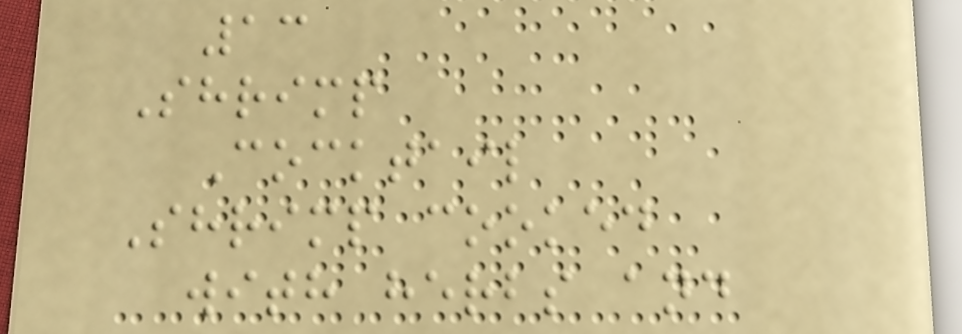13
Shrimp
Cocktail
Shrimp cooked
with herbs and
